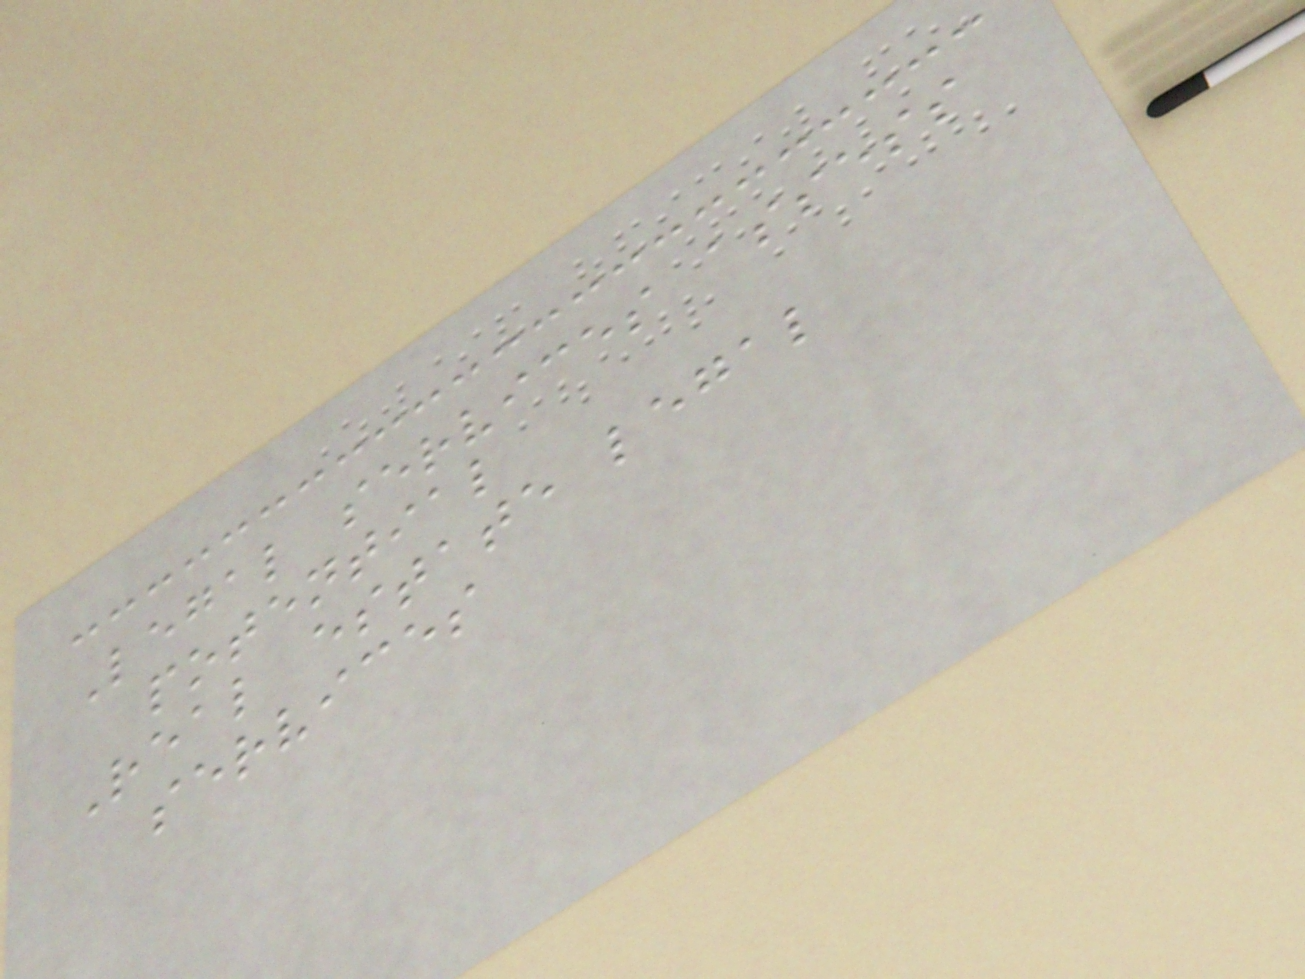Legal services assess
potential
Real estate legal
services
